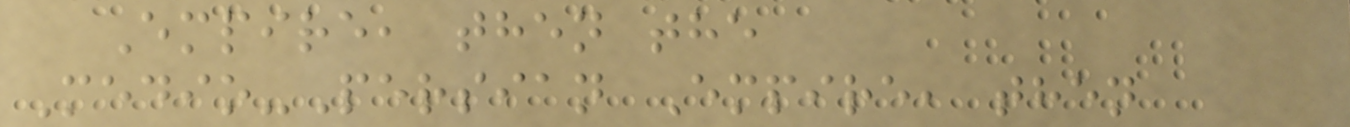Empire, then the
Medio-Persian Empire, then
